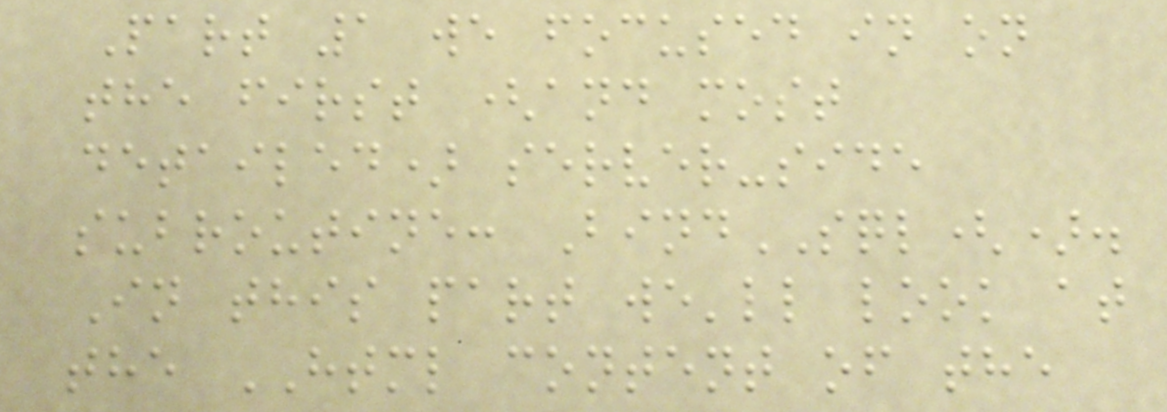Part 1 we focused in on
the first (and most
detailed) server-side
subroutine: BindSQL().
In this part we'll look at
the HTML content of the
